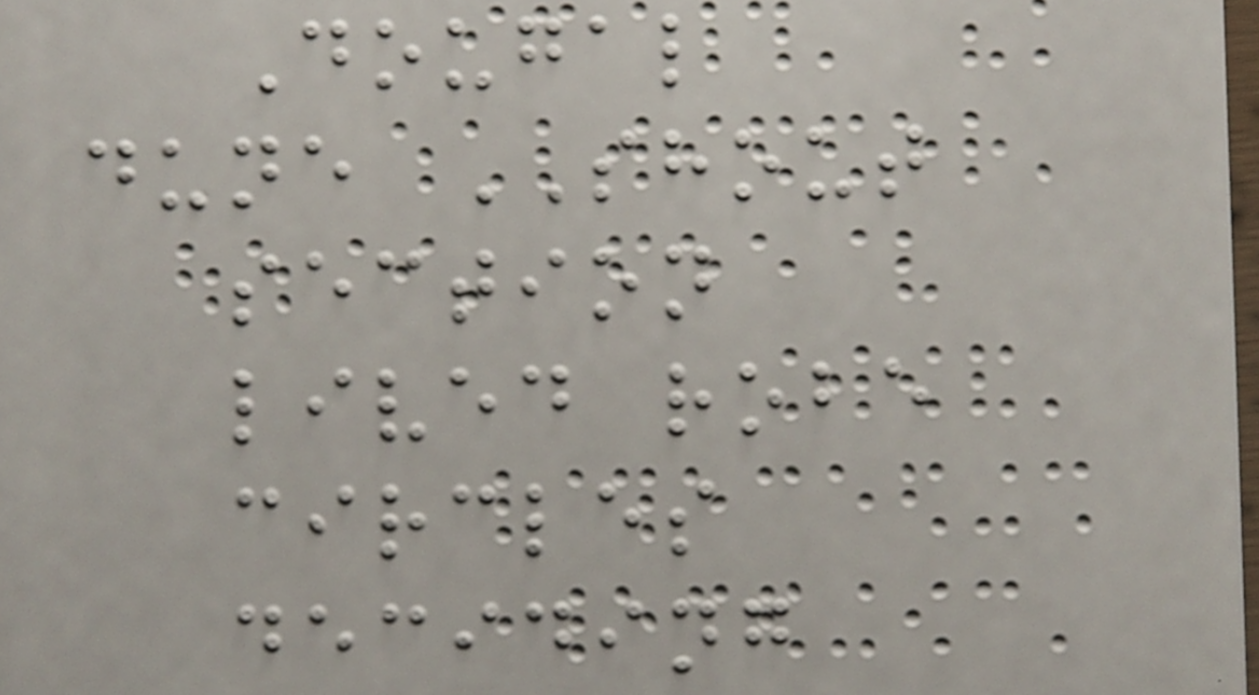Dougal
dune SHOUT
section
lived robe
circles
deciding
